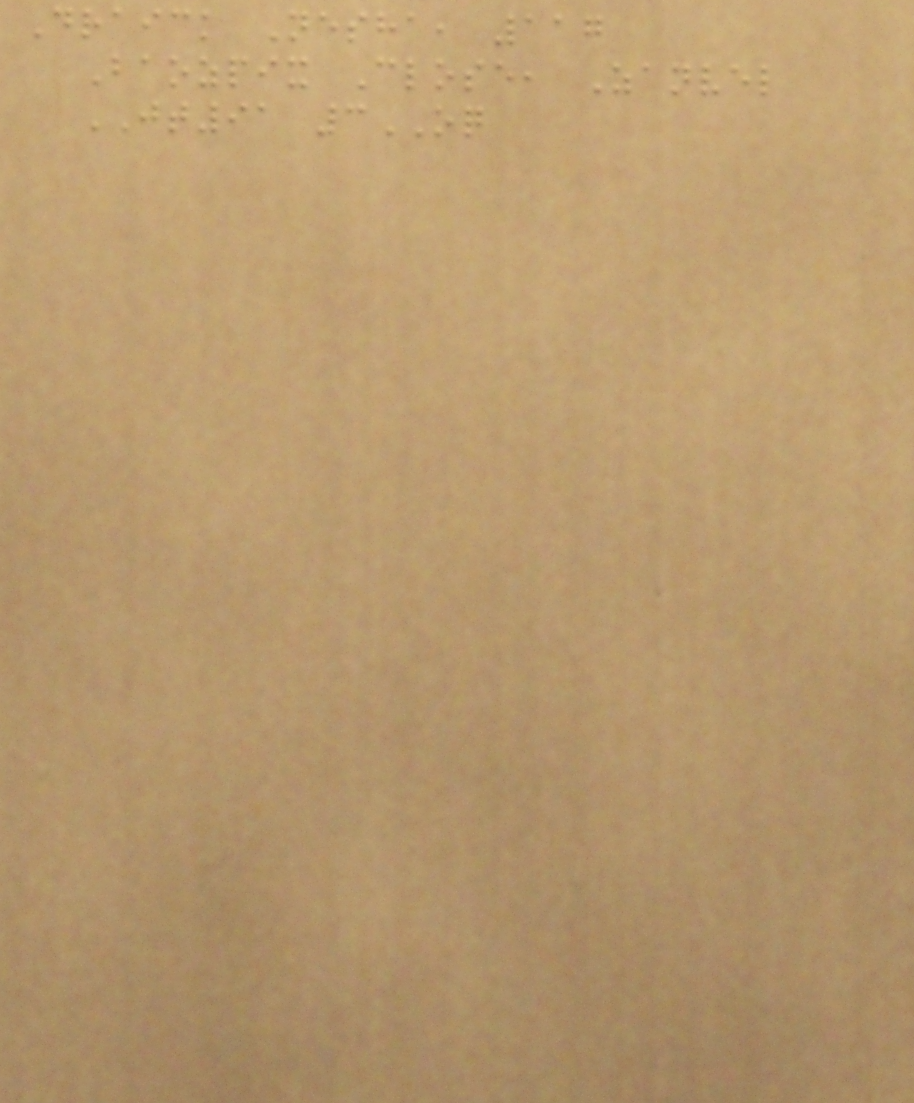Draick Nesha, 117
Baozpix Close, Zanvel
JT91 3OQ
